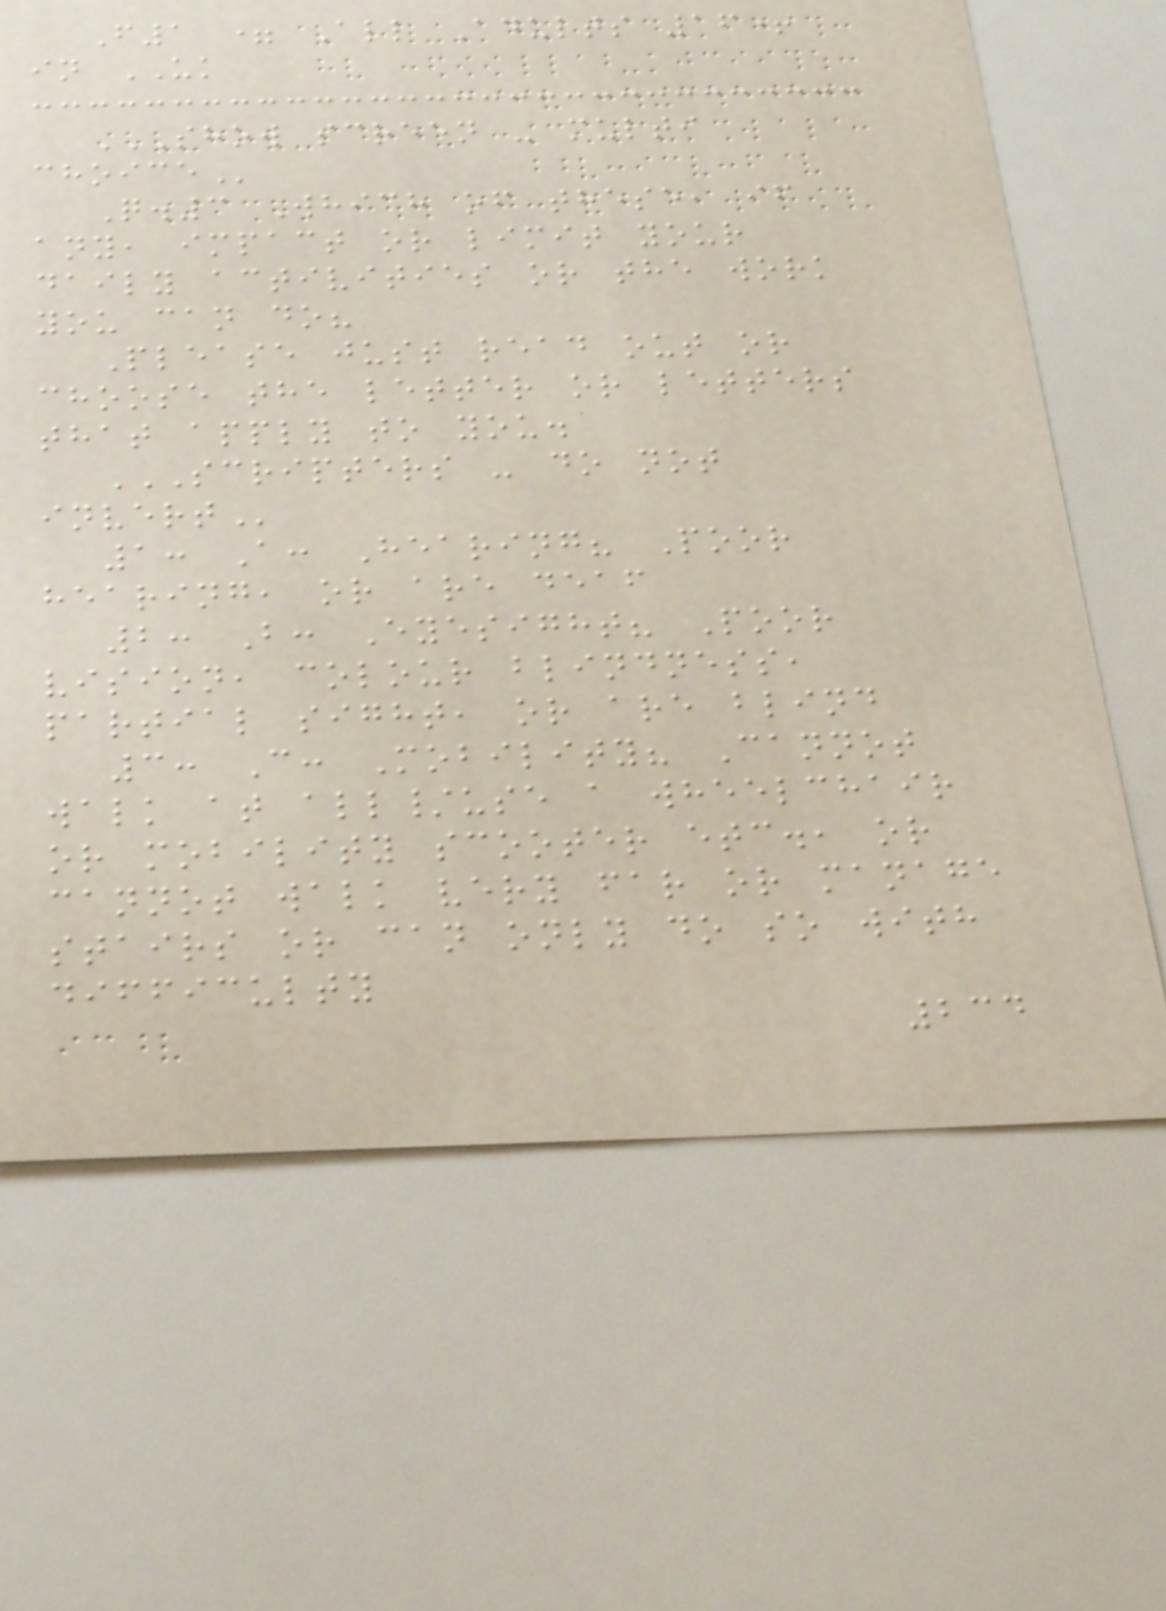F1 = All Adults 16+
in UK
SHOW SCREEN - MULTI
CHOICE
Q.3 Which of these, if
any, impact or limit your
daily activities or the work
you can do?
Please just read out or
choose the letter or letters
that apply to you.
SCRIPTERS - DO NOT
INVERT
1: A: Hearing? Poor
hearing, or are deaf
2: B: Eyesight? Poor
vision, colour blindness,
partial sight, or are blind
3: C: Mobility? Cannot
walk at all/use a wheelchair
or mobility scooter etc., or
cannot walk very far or manage
stairs or can only do so with
difficulty
234
